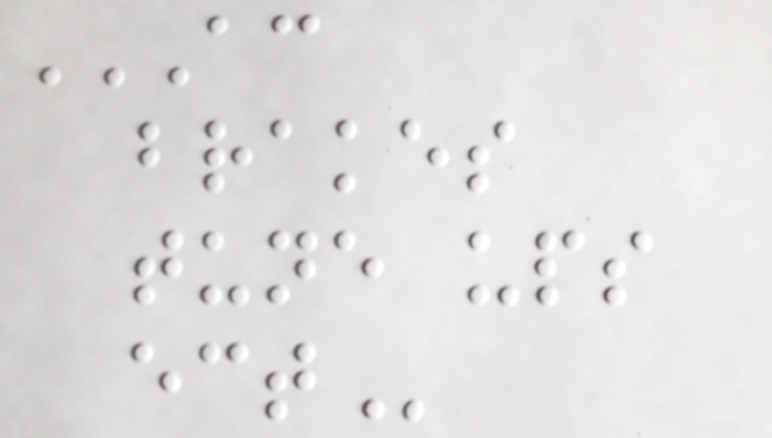AC
BRAKES
TUNE UPS
ECT
